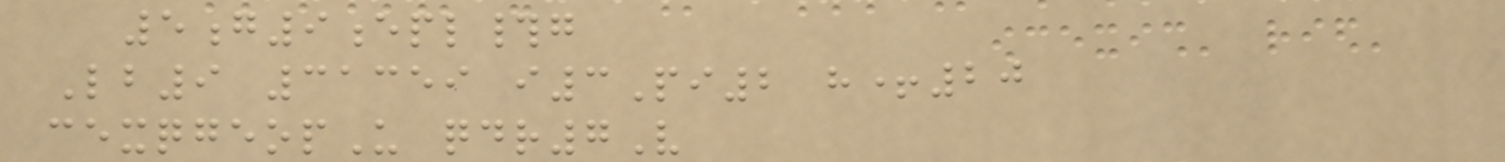5g9epl#g
Lb9 31359 i3Pi2 h+20
cexqgeopU qdr7V
